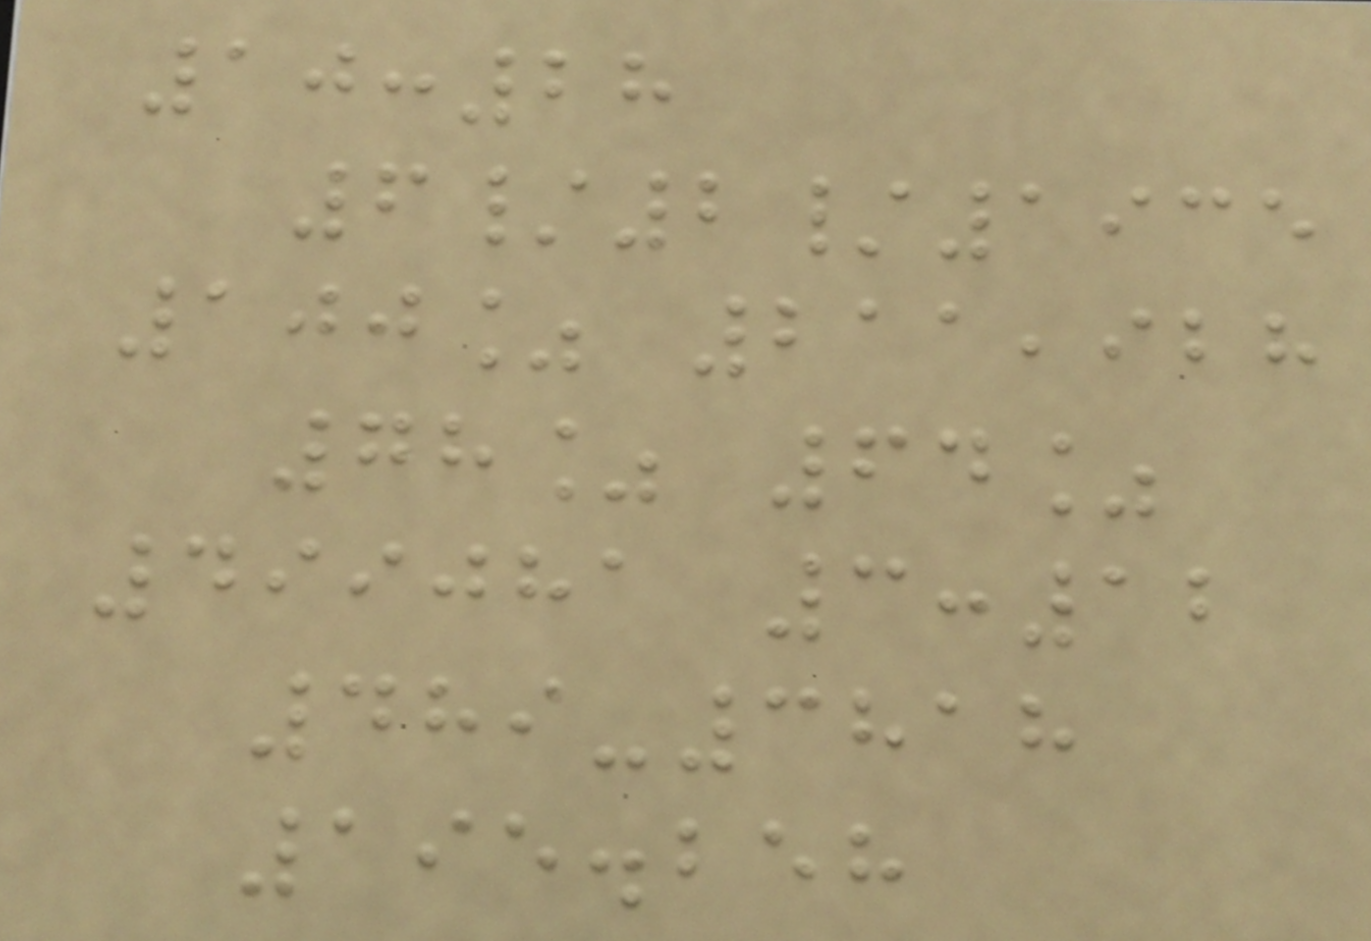10:28
6/2/1935
100% 211,928
78% 64%
499081 3:12
489-3818
195.258
